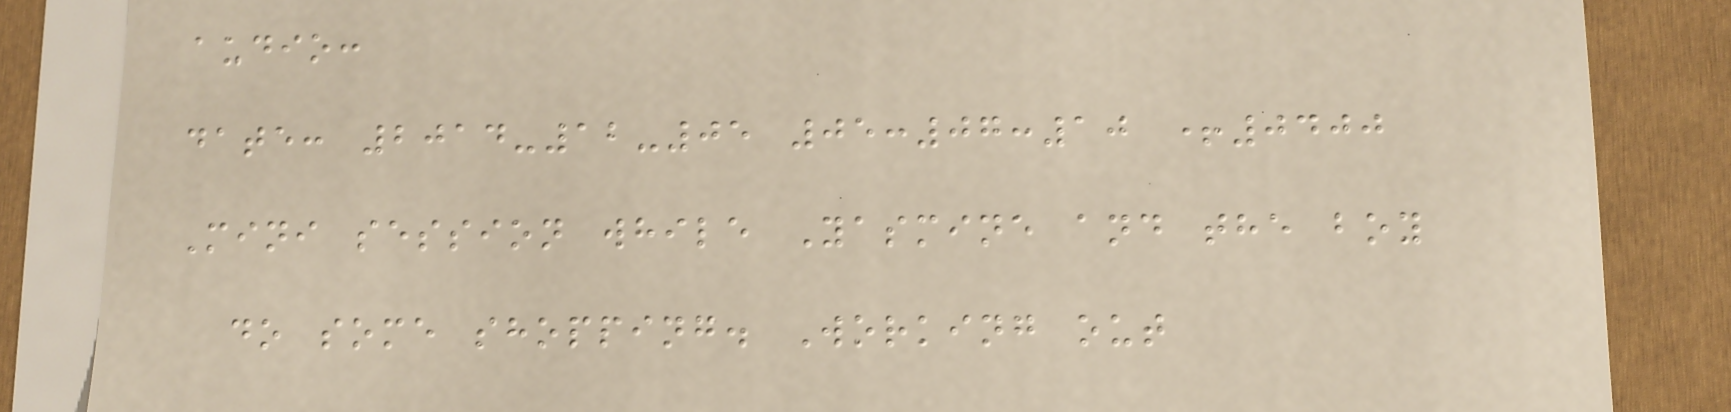audio:
date: 2014-12-05 05:07:10 +0400
Mini session while Yasmine and the boy
do some shopping. Working out
